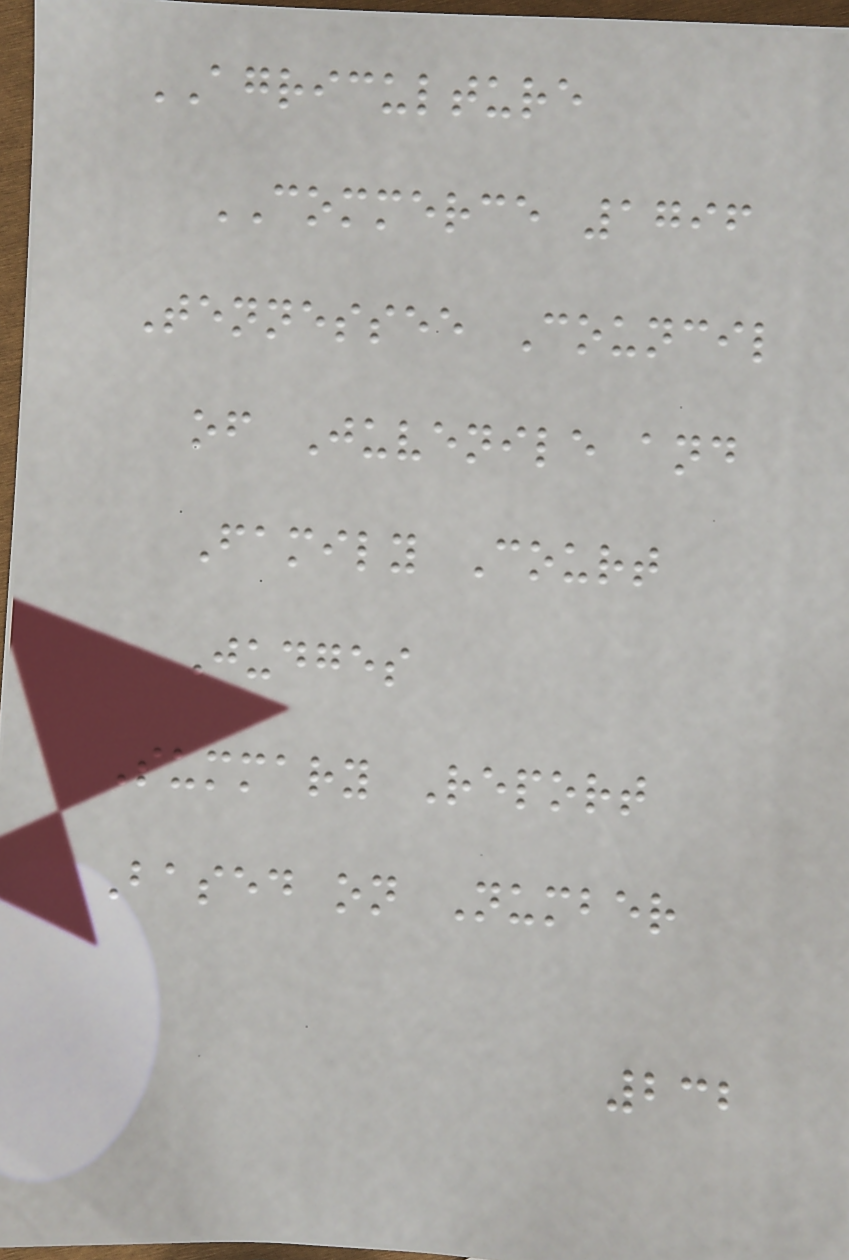AGRICULTURE
COMMERCE 1796
Tennessee Council
of Juvenile and
Family Court
Judges
Summary Report
Based on Number
232
